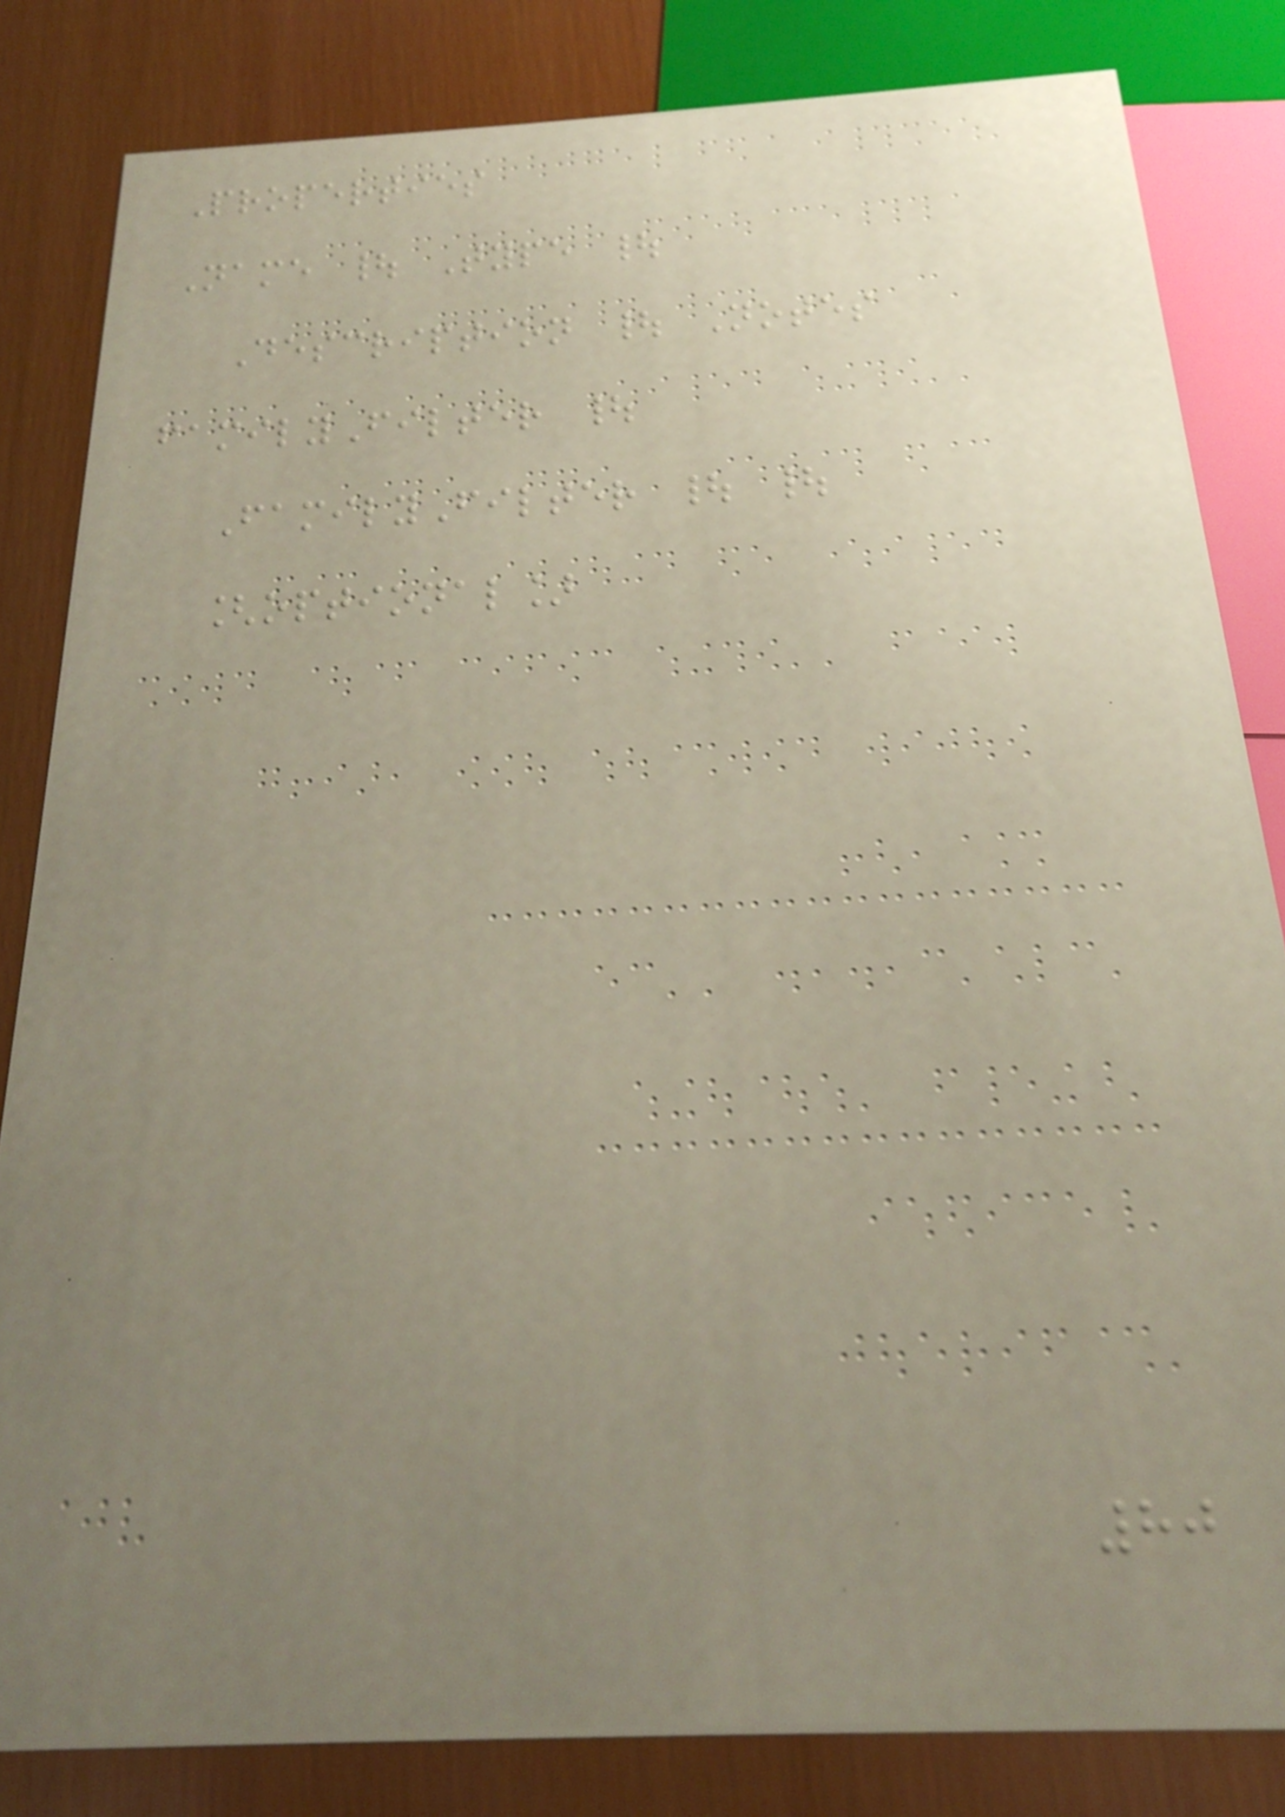Properties
Name | Type |
Description | Notes
familyFilter |
FamilyFilter | |
[optional]
80
